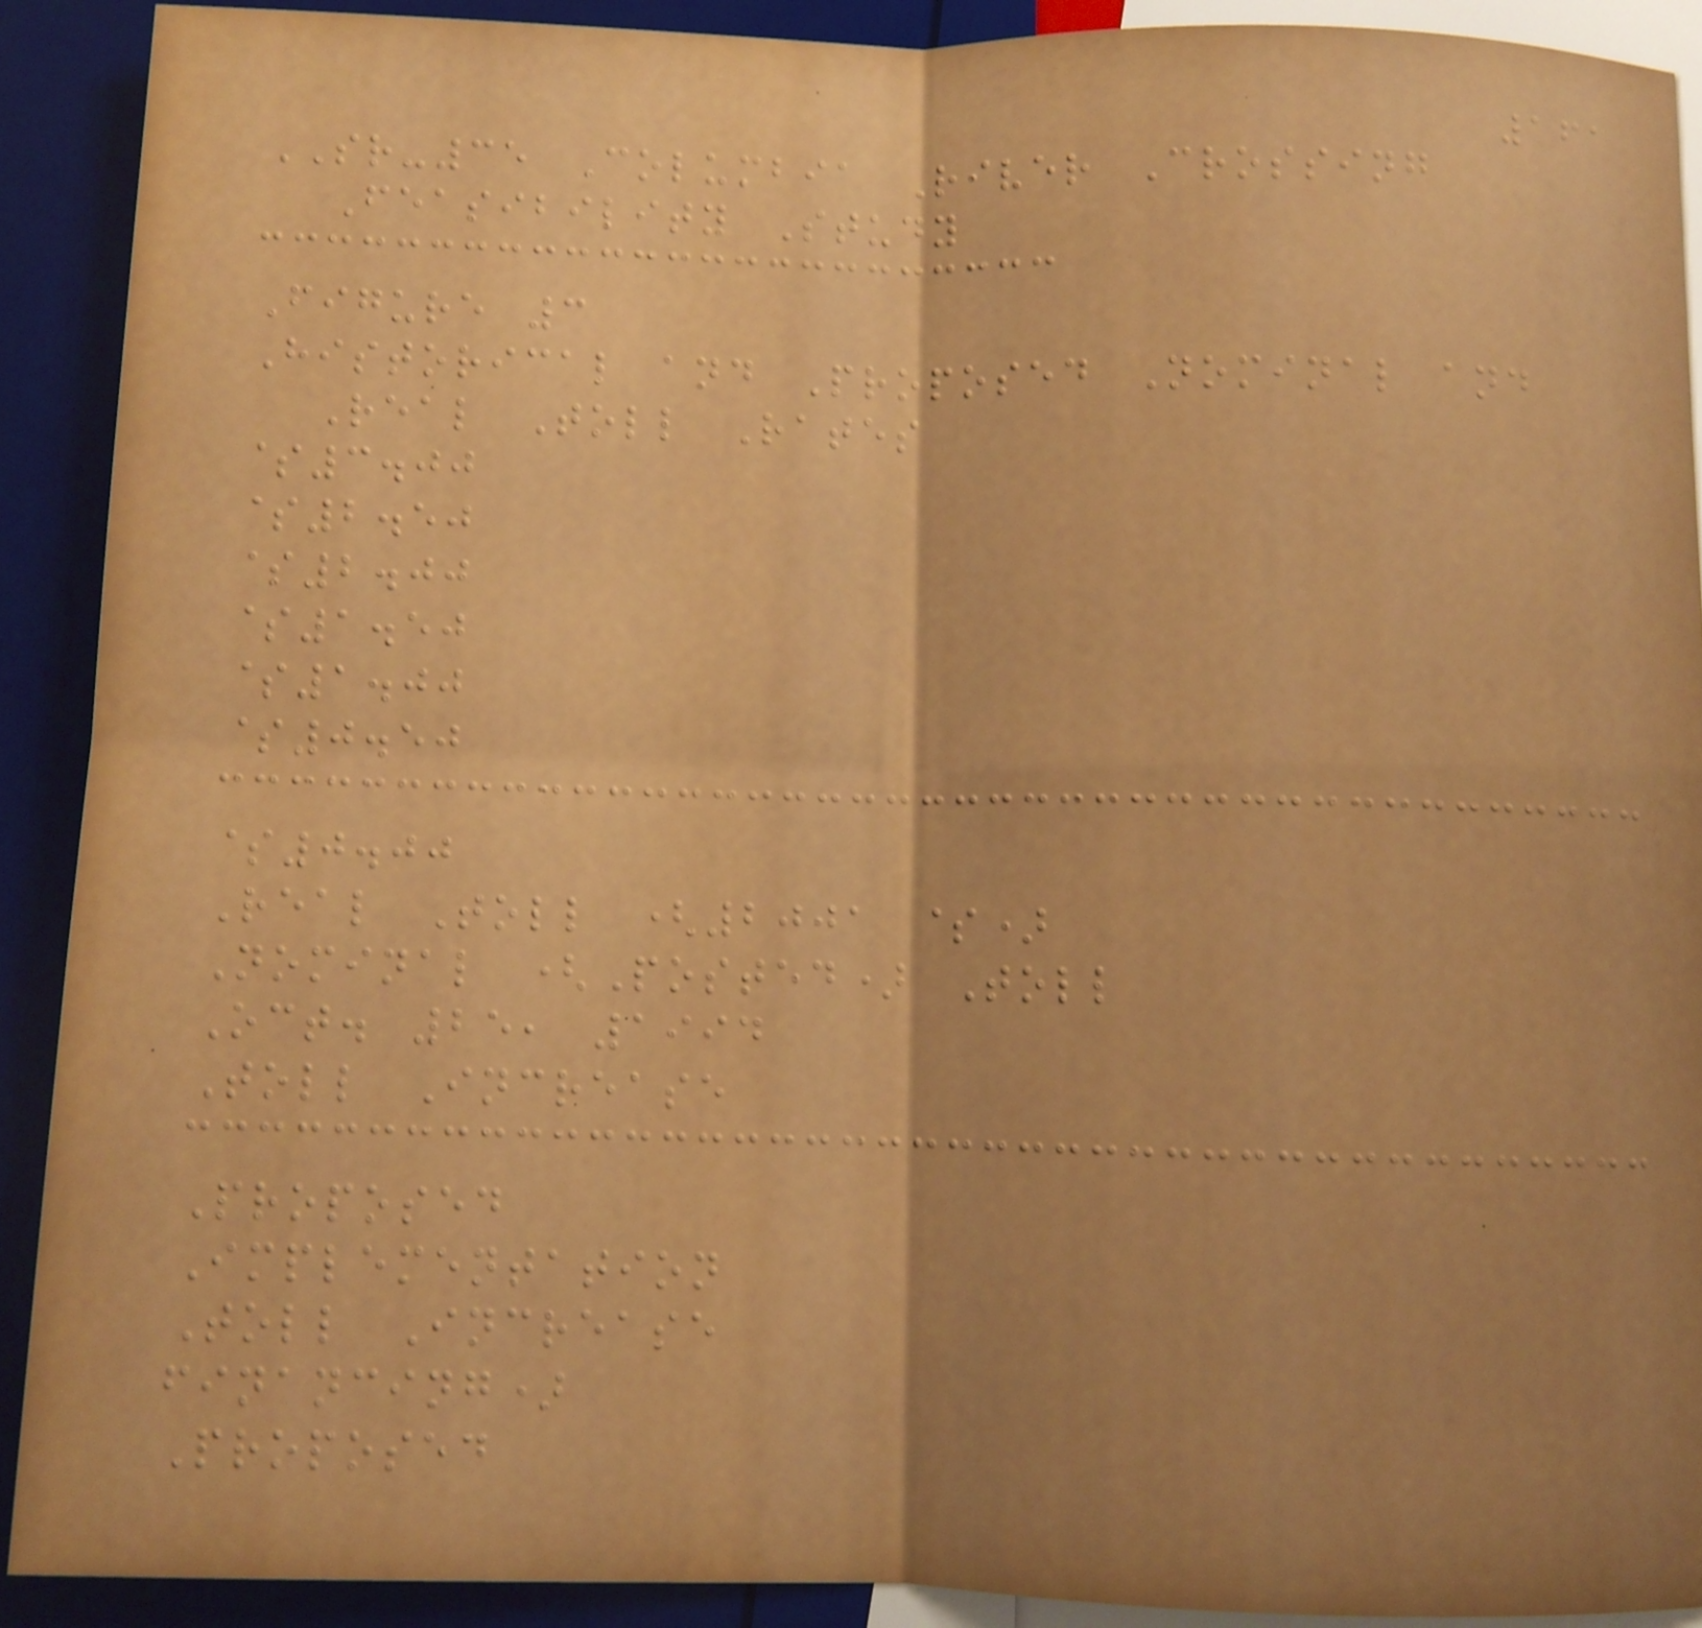161
SR-35 Columbia River Crossing
Feasibility Study
Figure 3
Historical and Proposed Nominal and
Real Toll Rates
$3.00
$2.50
$2.00
$1.50
$1.00
$0.50
$0.00
Real Toll (2001 $)
Nominal (Posted) Toll
Oct. 25, 1994
Toll Increase
Proposed
Implementation
Toll Increase
financing)
Proposed
